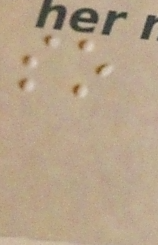so
